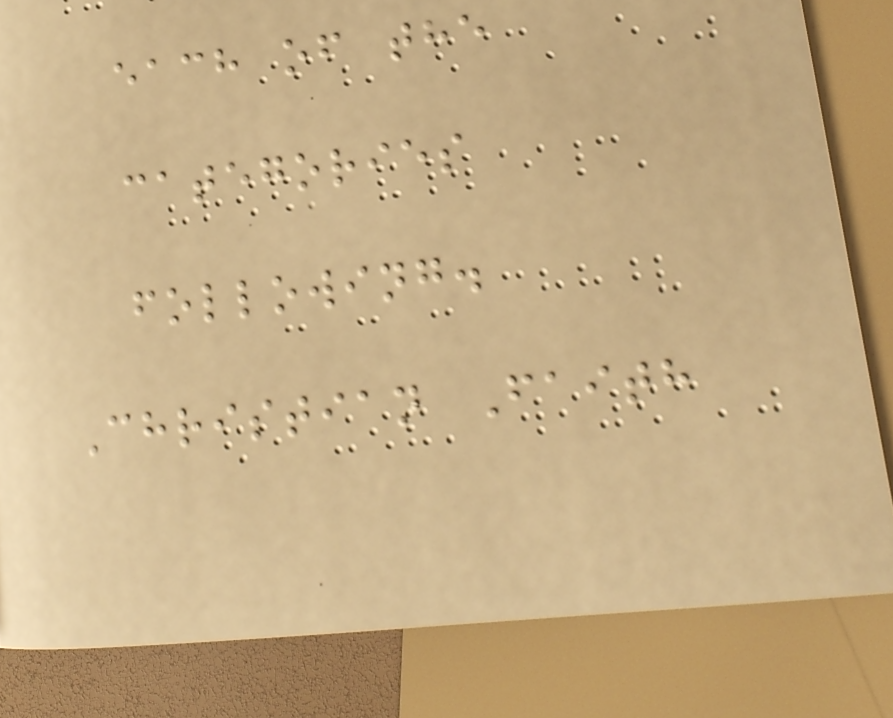each of the
categories
following.
Christian Faith
